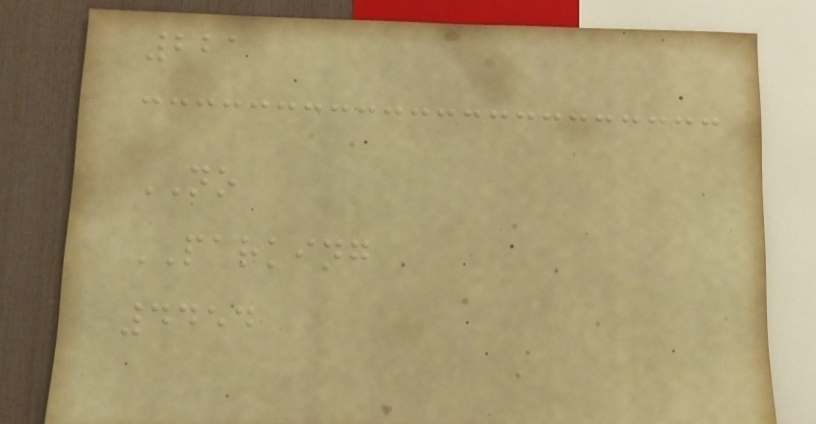221
NO
PARKING
4454
